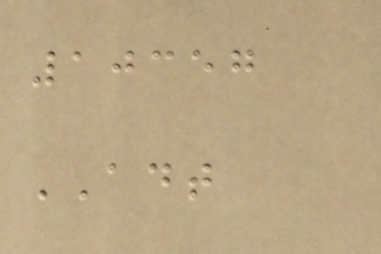10357
ADT
